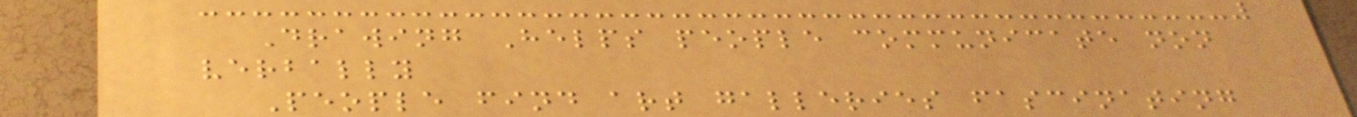Drawing Helps people communicate non
verbally
People find art galleries fascinating
